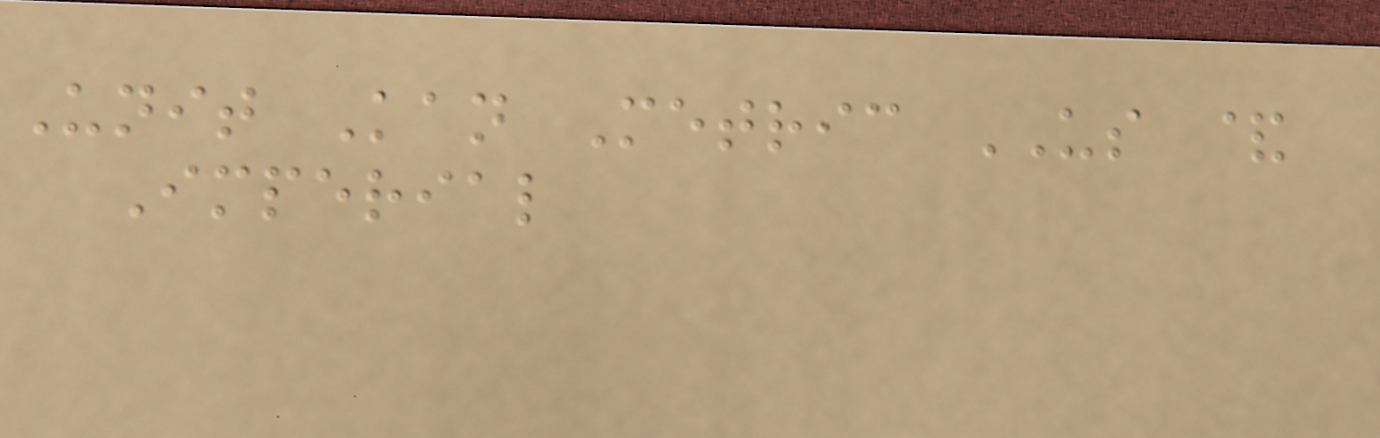Unit Kan Metric US &
Imperial
